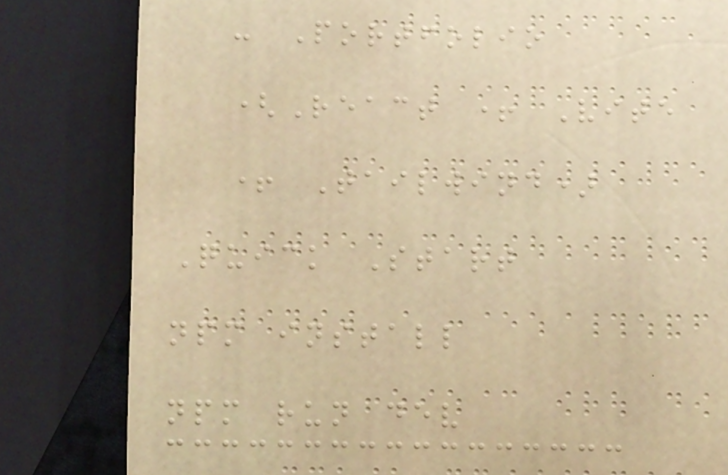- Portfolio
(React + Vite
+ Tailwind)
Quick Start
npm install
npm run dev
